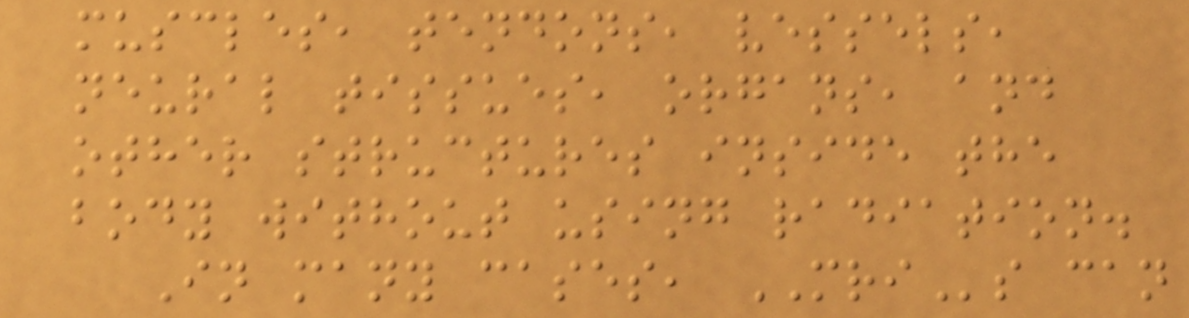muscles, tendons, vessels,
neural tissues, organs, and
other structures inside the
body without using radiation.
In many cases, MRIs can
